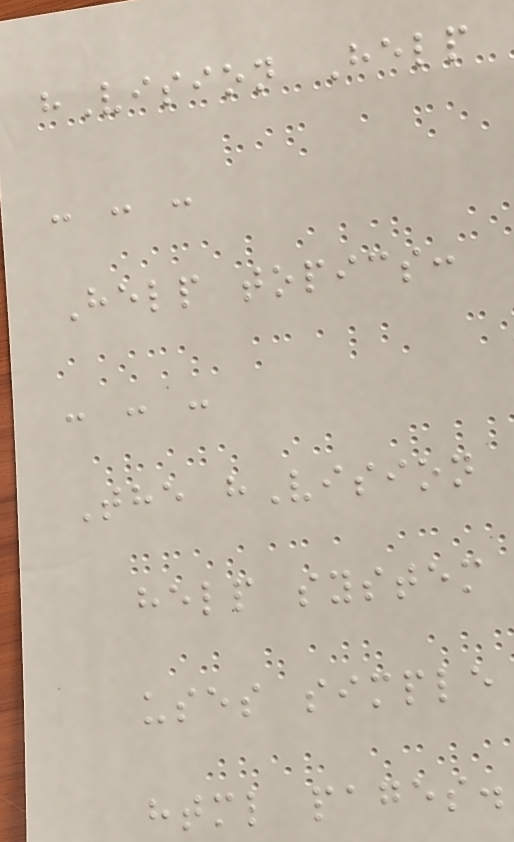hVision Help
- - -
Help topics:
- - -
The hVision
help system
uses simple
html pages.
